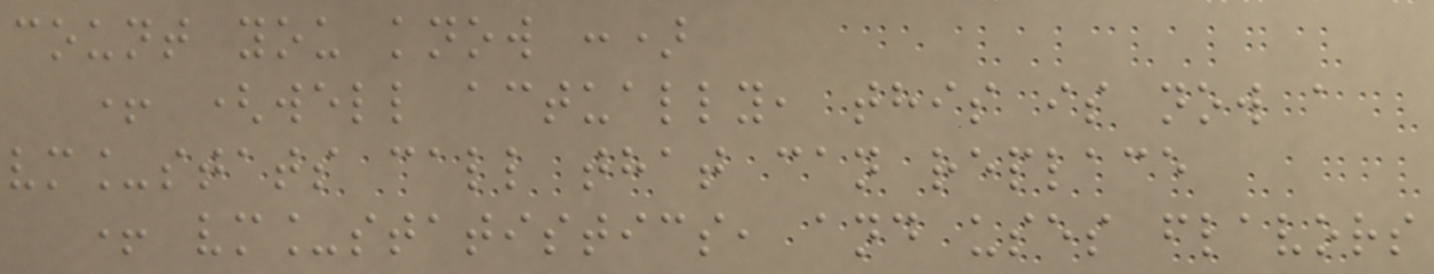count you know :)
+ (well actually, this is now a
vm_stats call that can replace
+ vm_statistics, and uses flavors
